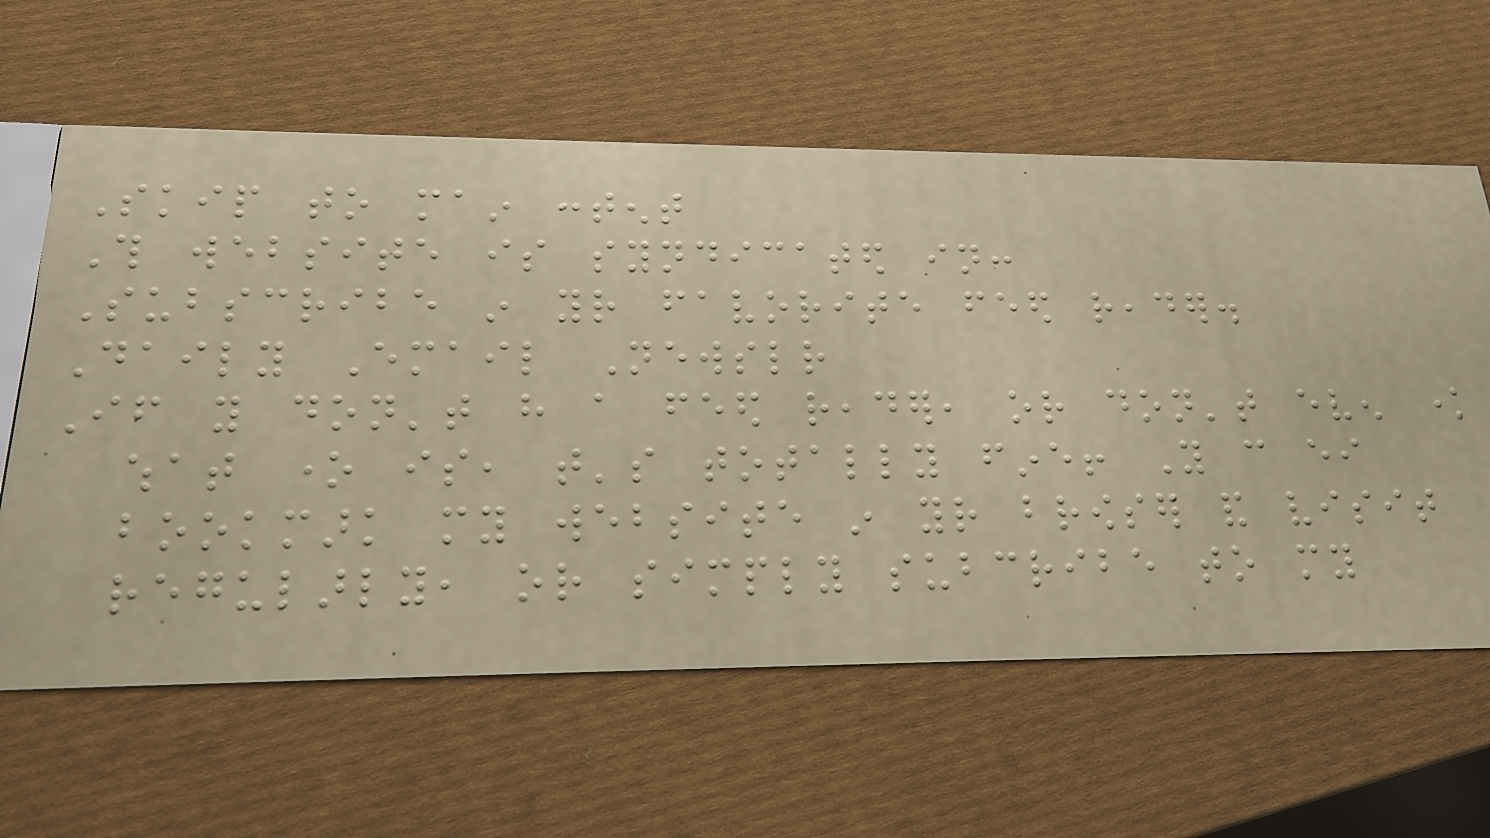Skip to main content
This website is syndicated in:
Subscribe in your favorite feed reader.
Daily Email Newsletter
If you don't have a feed reader, or don't even know
what one is, that's totally fine! You can either
bookmark my website in your browser and visit
regularly, or simply subcribe to my
